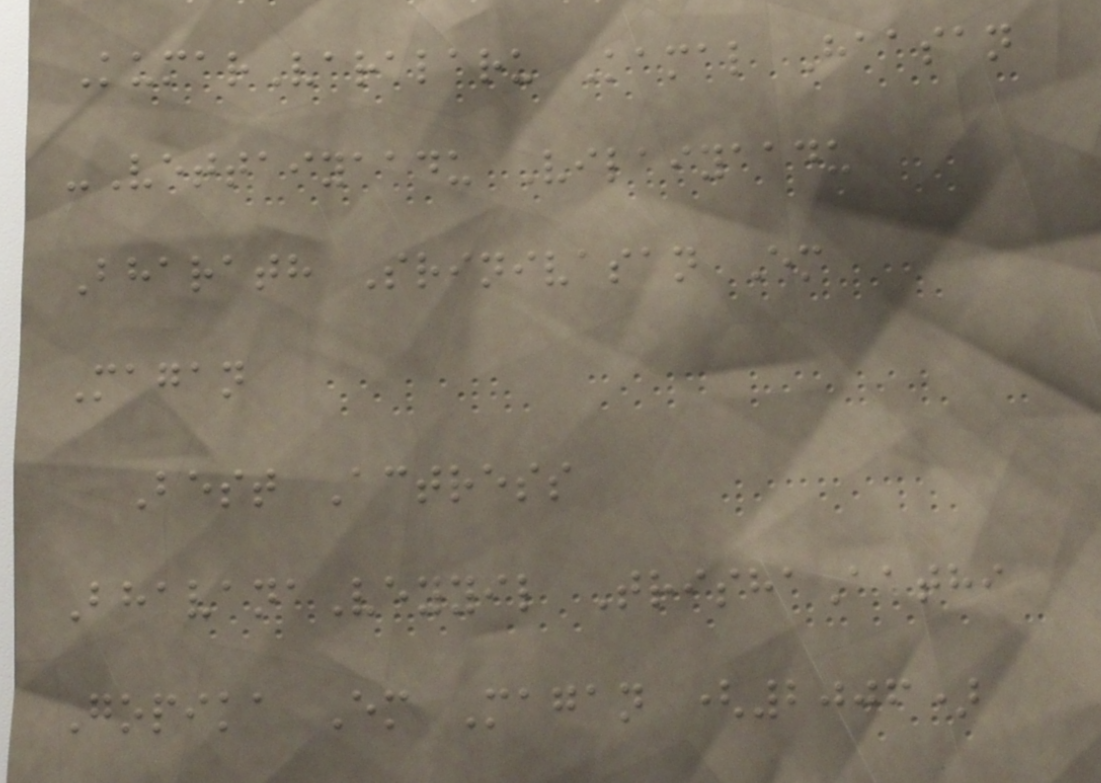KumarVaralaru Kamal Haasan
-Vettaiyaadu Vilaiyaadu
Bharath Srinivasan Em
Magan
Best Actress
BhavanaVeyyil TrishaAathi
Gopika Em Magan (2006)
